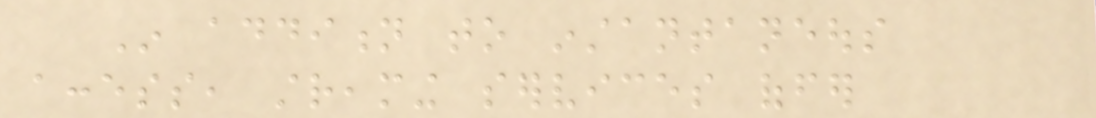In addition to instantaneous
access, streaming services offer
